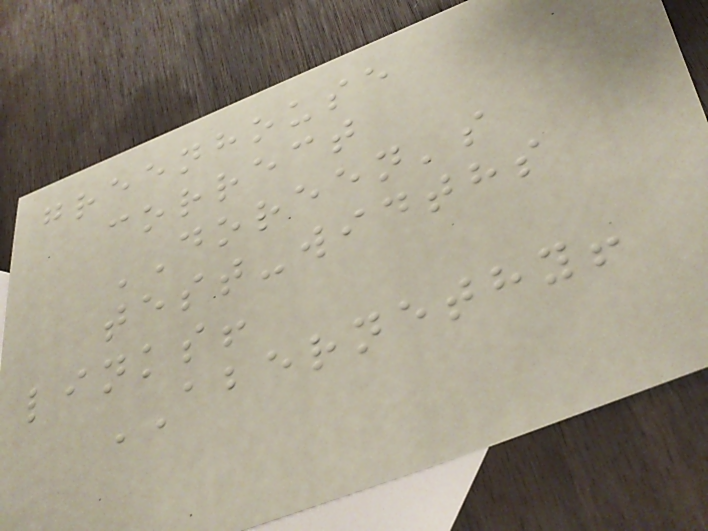greenhouse
correct
DOREEN's
test-widths
links!
ABERNETHY!
